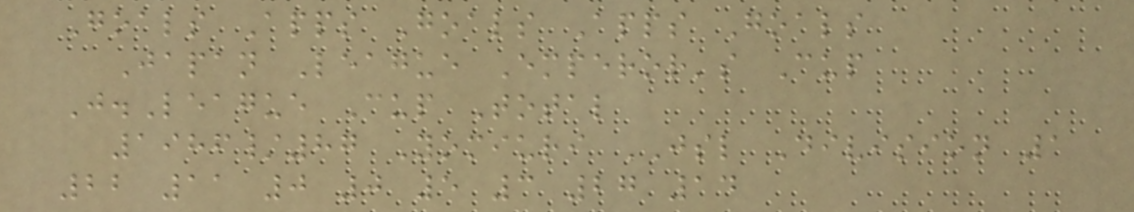Goals Apps Goals Apps Goals
Japan League Emperor's Cup
J.League Cup Total
1986/87 Yomiuri JSL Division 1
22 11 0 0 5 3 27 14
